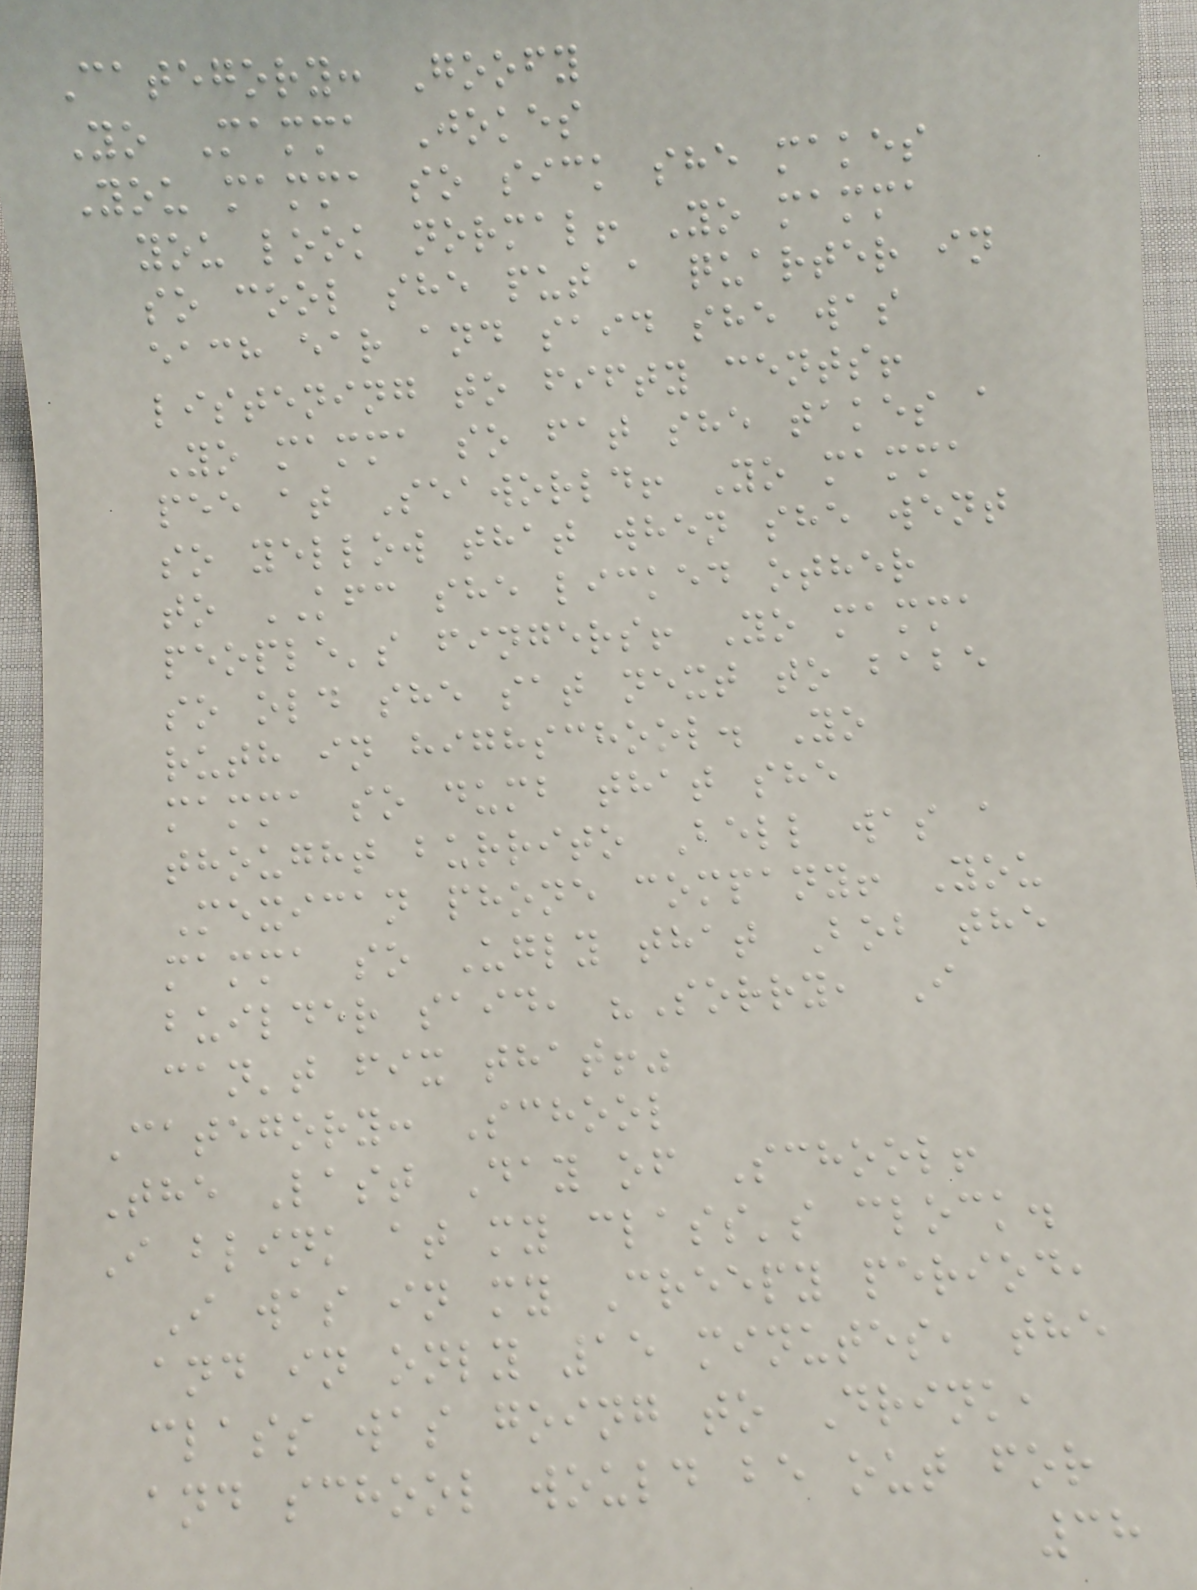Category: Goofy
Yo Mamma Jokes
You mamma so sick she makes
you look normal! Yo mamma
so cool she put a quarter in
each ear and said she was
listening to fifty cents!
Yo mamma so fat she takes a
pee at Seaworld! Yo mamma
so yellow that when she went
to KFC she licked other
people's fingers! Yo mamma
so old she sat next to babe
ruth in highschool. Yo
mamma so dumb that she
thought burrito Bell was a
Mexican phone company! You
mamma so Ugly that Bob the
builder said, "Sorry, I
can't fix that!"
Category: School
The Last Day of School!
I blink at my class's clock.
I was in my Creepy period,
and in only 15 minutes, the
class was going to Drink,
and school would be out for
38
